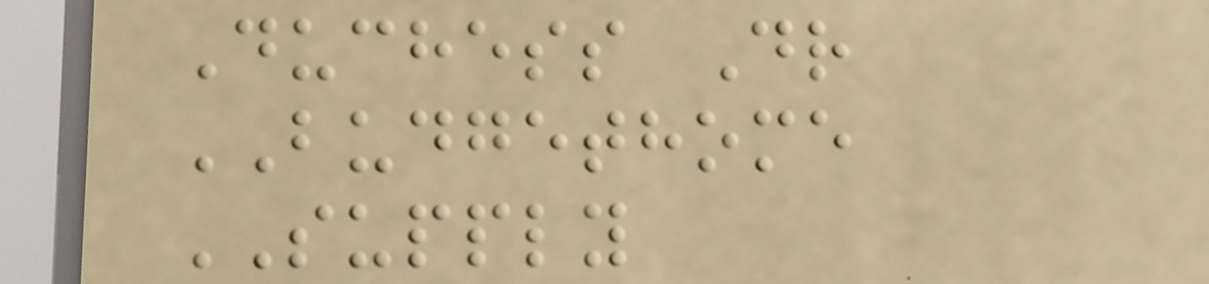Duchess Dr
BUDGETHOME
SUPPLY
